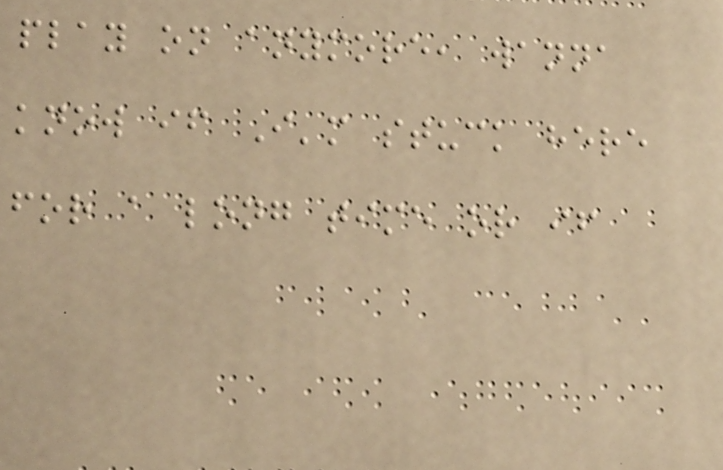play on anymore, wanna
know if I'm stuck here
for a long time or if
